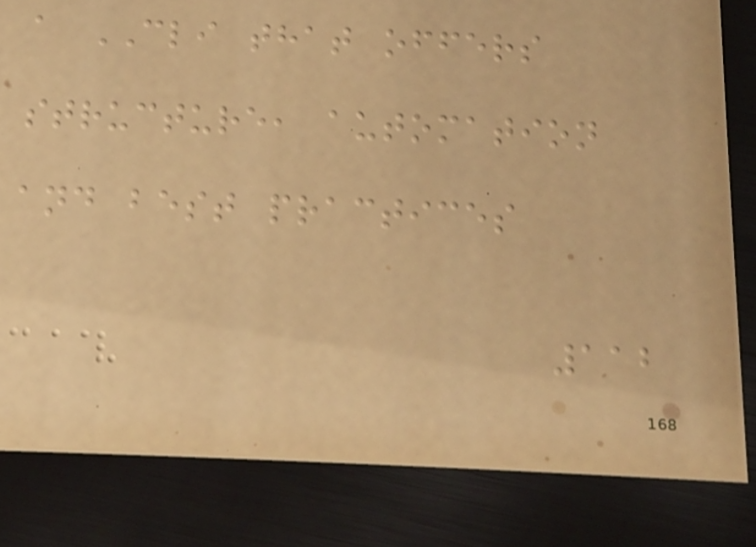a CLI that offers
structure, automation
and best practices
112
